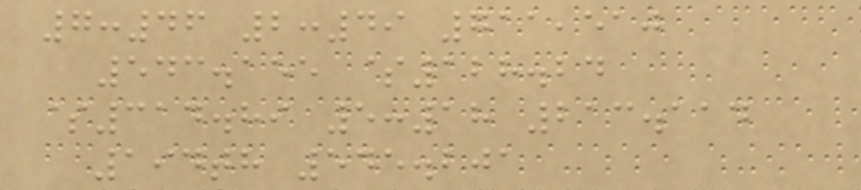7:46 2:49 711,510
543.155 $128.24
$314.89 5:18 213.114
194th 545.201
